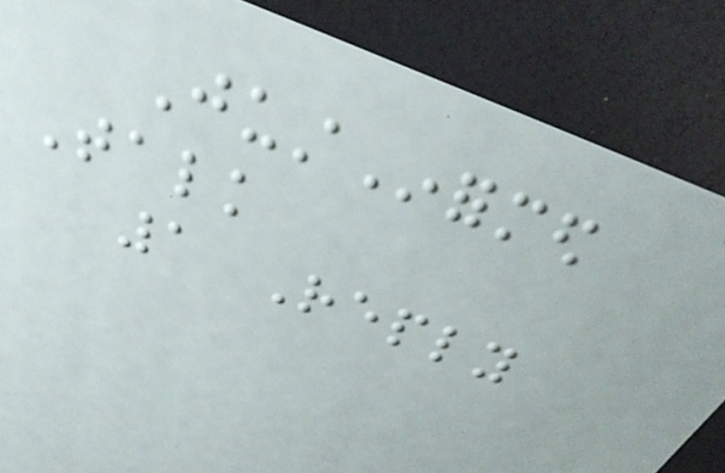JustInformed
Talk
1 Reply
